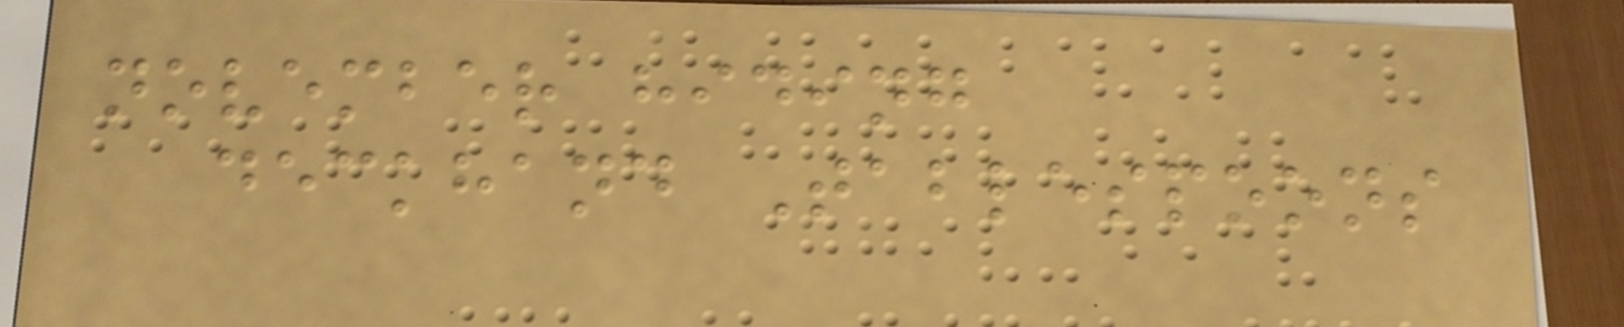november hiding
deckhand Tablespoons
